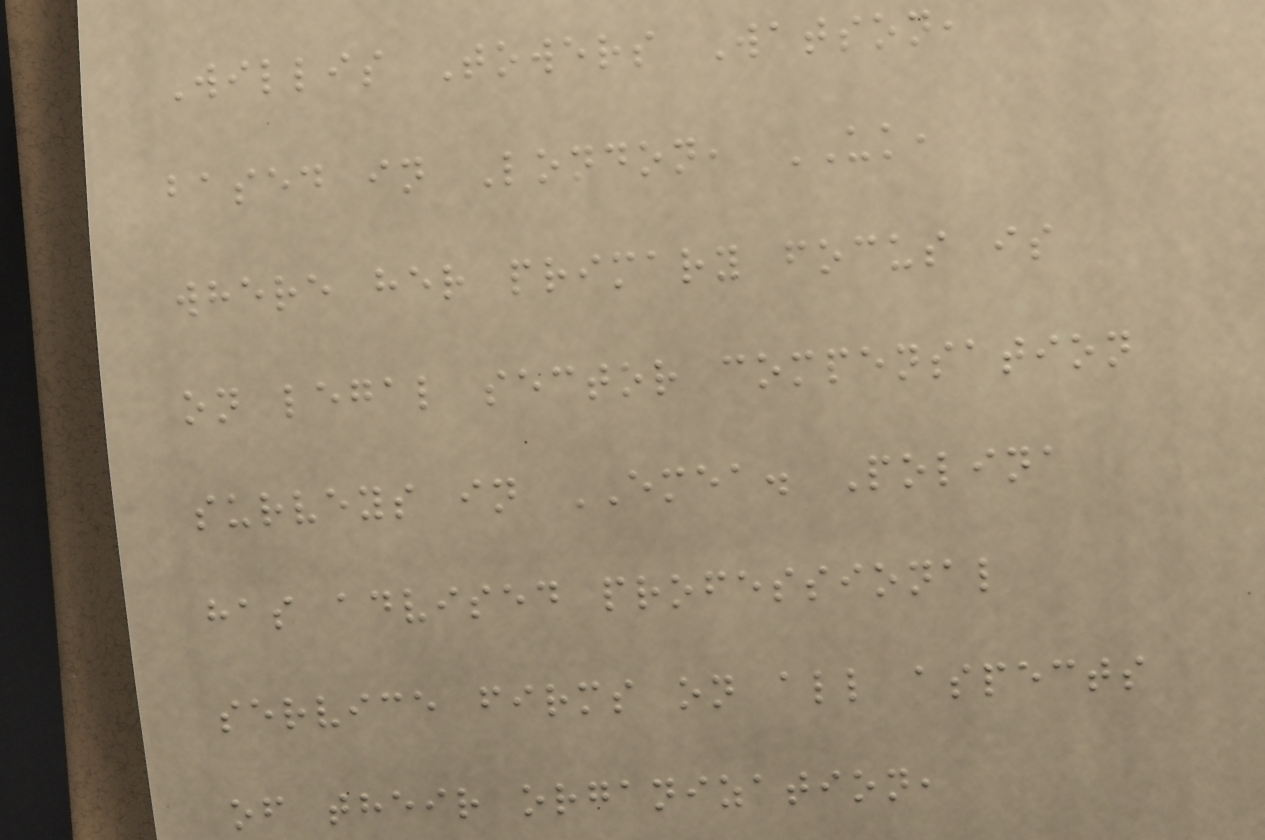Willis Towers Watson,
based in London, UK,
where her primary focus is
on legal sector compensation
surveys in EMEA. Polina
has advised professional
service firms on all aspects
of their organization,
